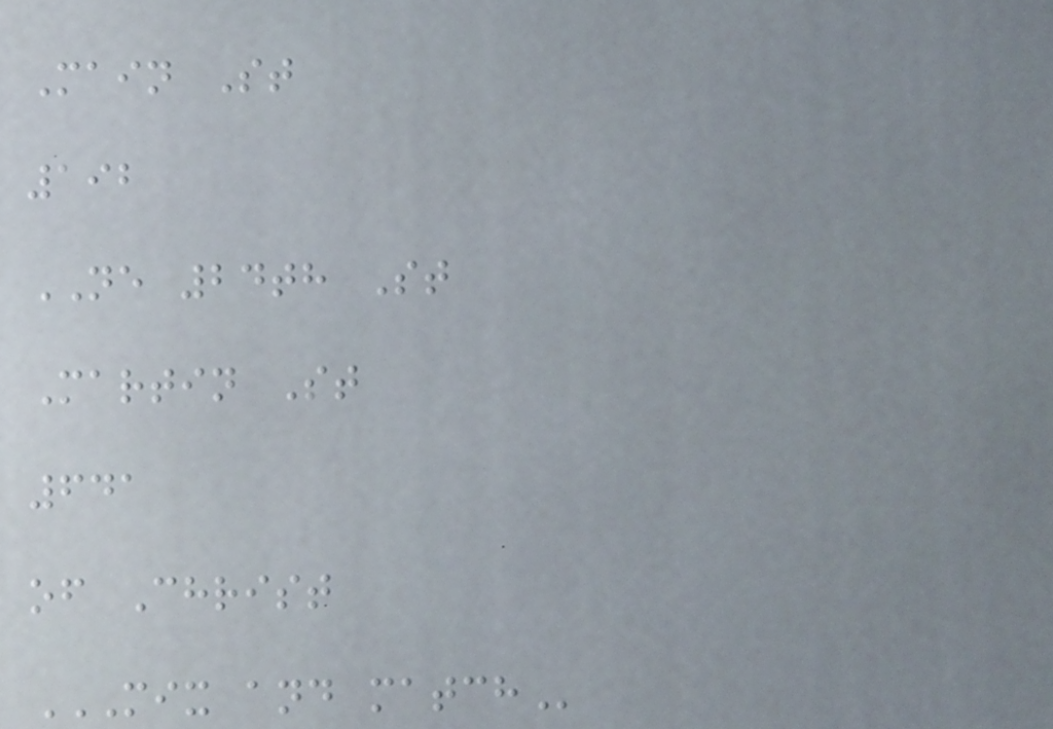Main St
192
NE 24th St
Martin St
641
of Christ
MIX AND MATCH
